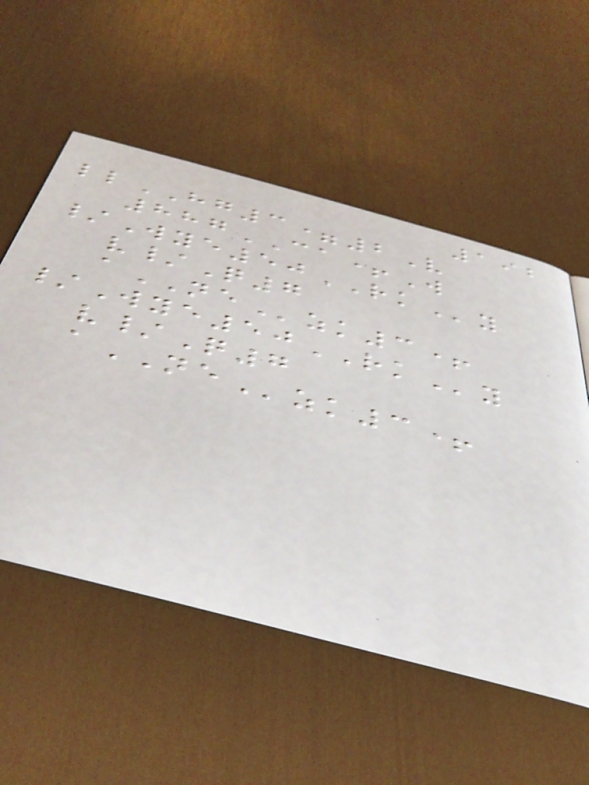192
llHG3=2V
887CA+W
/Wye50RKy
v/Q7
aNEzk3+
/Wye50RKy
v/Q7
aNEzk3+
